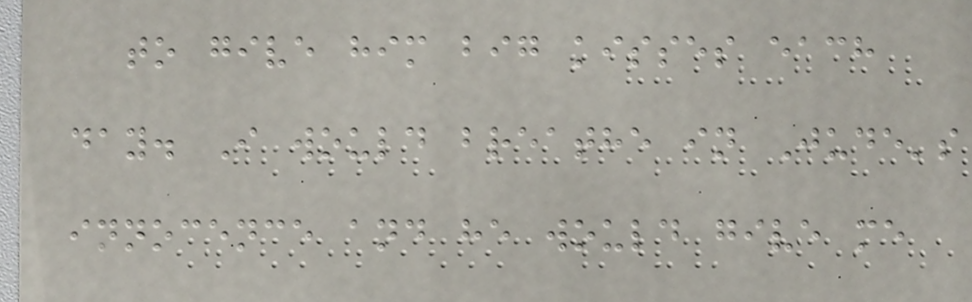to give him big kisses each
day. I would breathe in Jude's
innocence and he would give me
